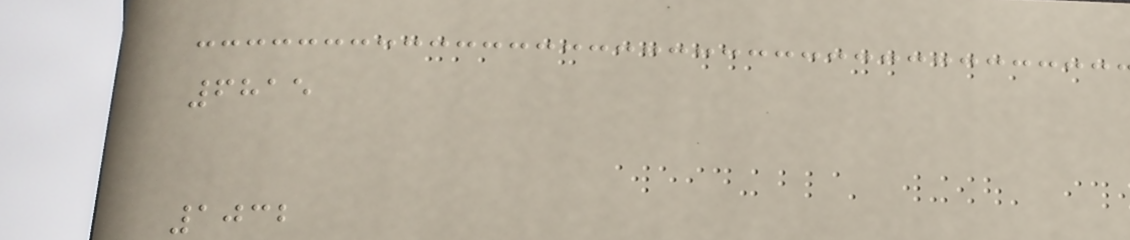6815
1032
